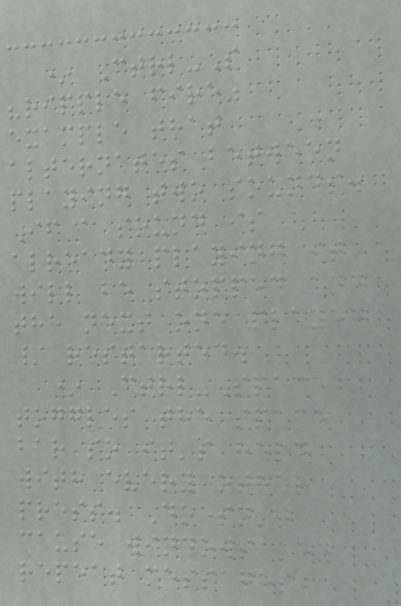* Ctrl-S
"ripple fire"
example that
alternates between
playing two sounds.
If a sound is
already playing it
will be stopped and
the next one played
/ restarted.
* Ctrl-Space
toggles the space
bar so it's held
with every other
press. Doesn't
cause windows key
repeat messages
